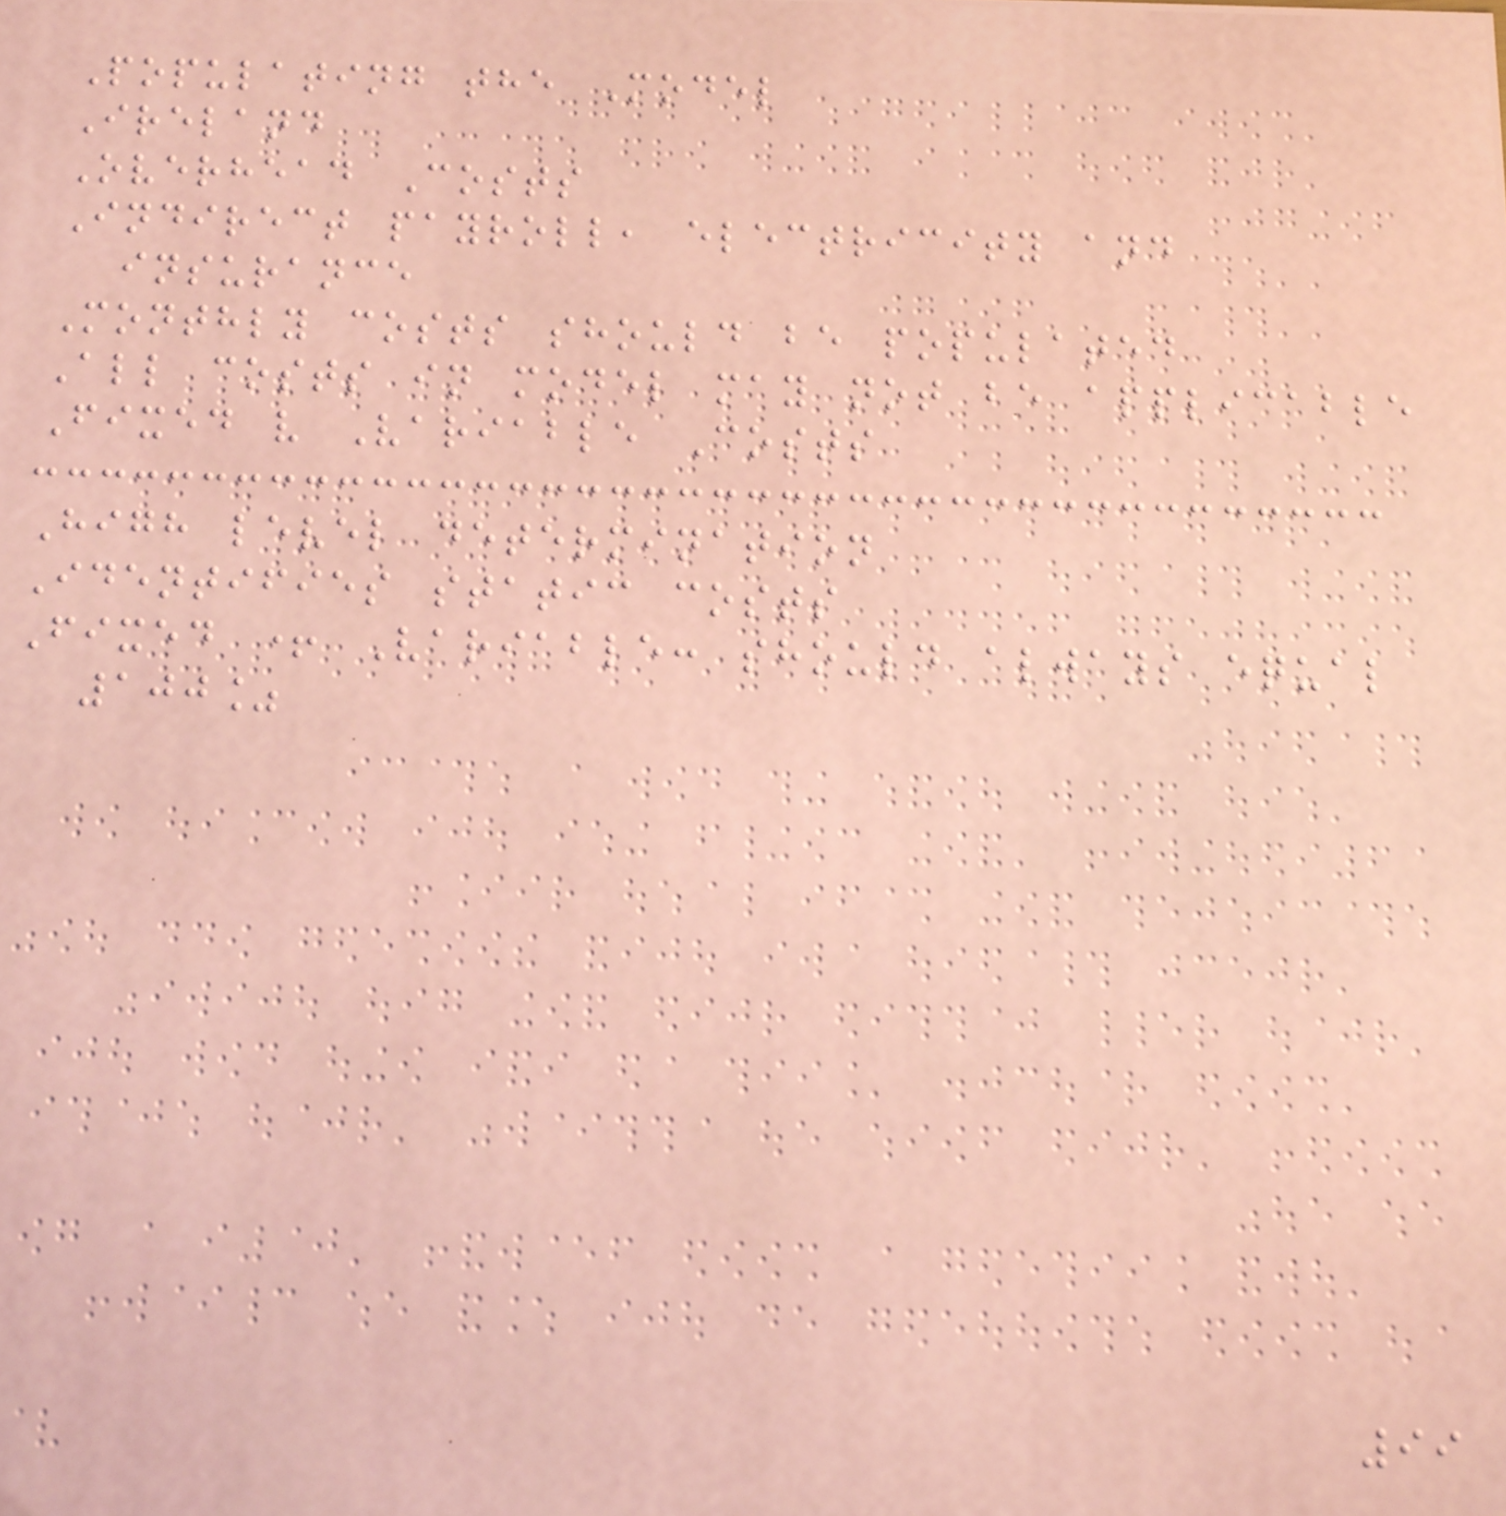Populating the Model
Ireland
Overhead Costs
Indirect payroll, electricity and
insurance
Monthly costs should be populated
All costs in model may not be applicable
Fixed v Variable Costs
High level determination
Identifies static costs
Fixed + Variable: should always equal
100%
99
